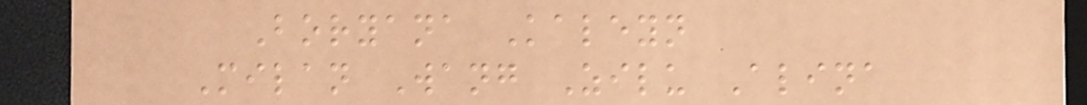Boryana Kaleyn
Milan Wang Zilu Alina
